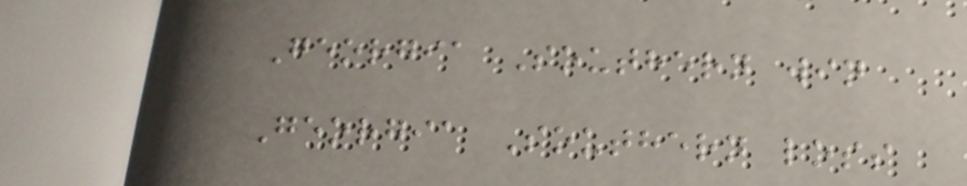Georgia Southern win
Georgia Southern loss
